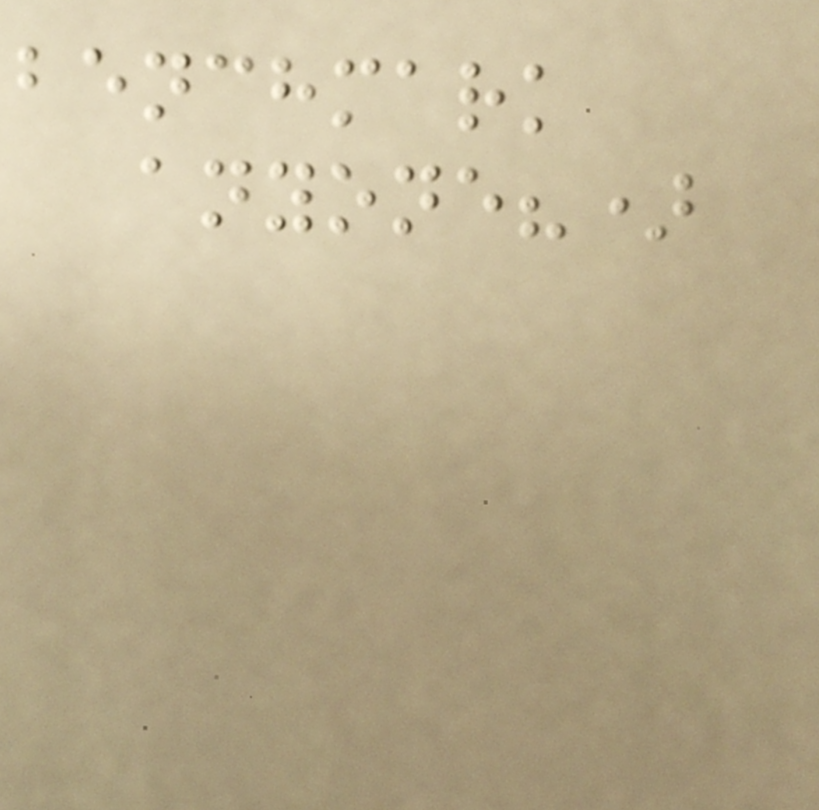benchmark
anyone?)
